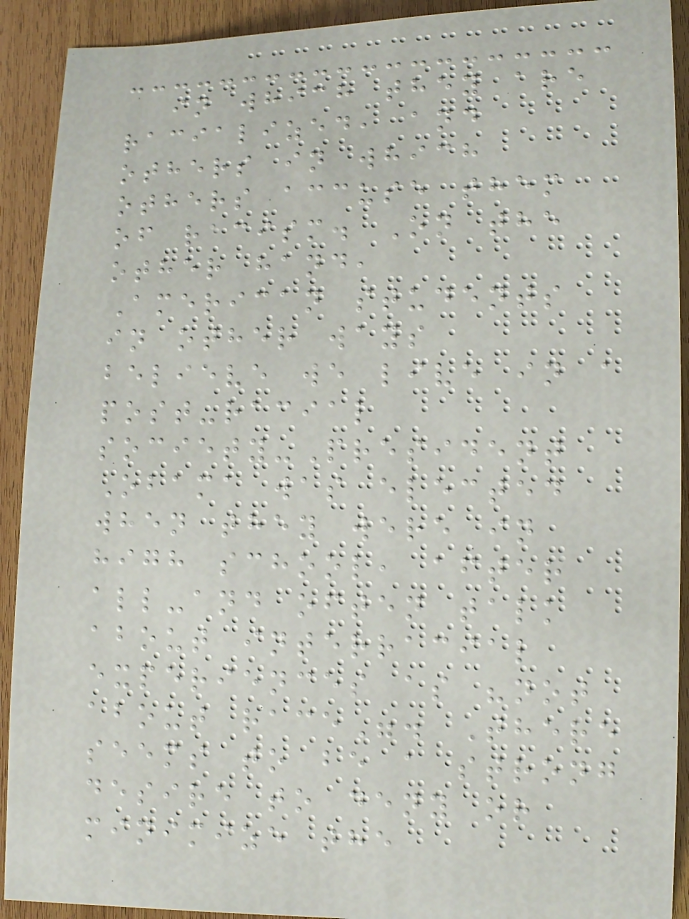in which they are
racialized, and
others in which
others accuse them
of racism. On the
other hand,
American students
in other ways
believe we live in a
post-racial
society-President
Obama was elected
when they were in
high school, after
all-and often talk
about interracial
experiences as "not
about race". There
seems to be a strong
desire to deny or
minimize the
